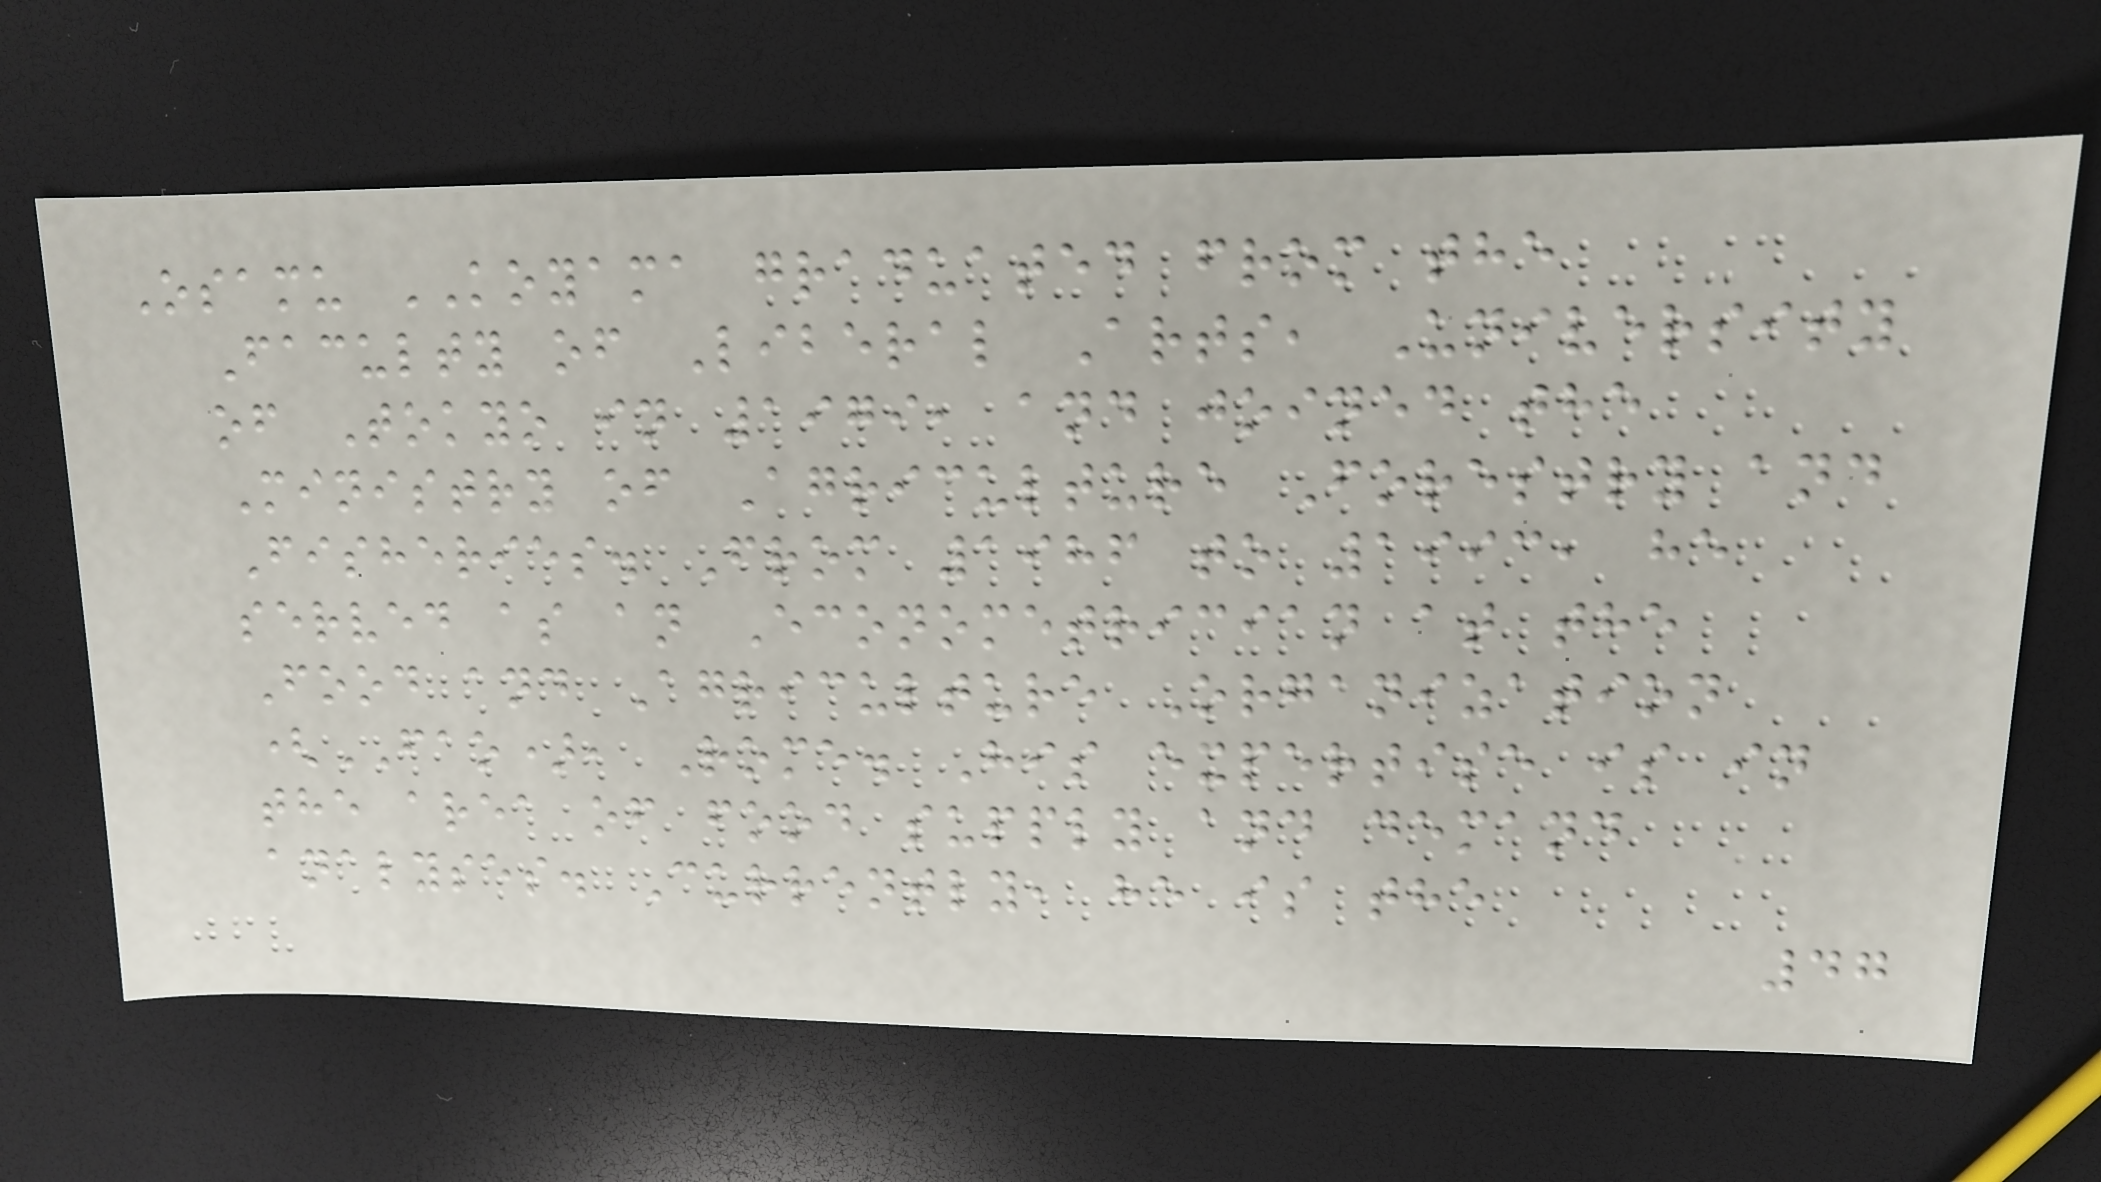Osamu KOYAMA graduated from the
Faculty of Liberal Arts, University
of Tokyo in 1979, and joined the
Ministry of Agriculture Forestry and
Fisheries. From 1986 to 1993, he
served as an Econometrician at the
Food and Agriculture Organization
(FAO), Rome. His expertise is in
the area of food supply and demand
analyses. Currently, he is the
47
